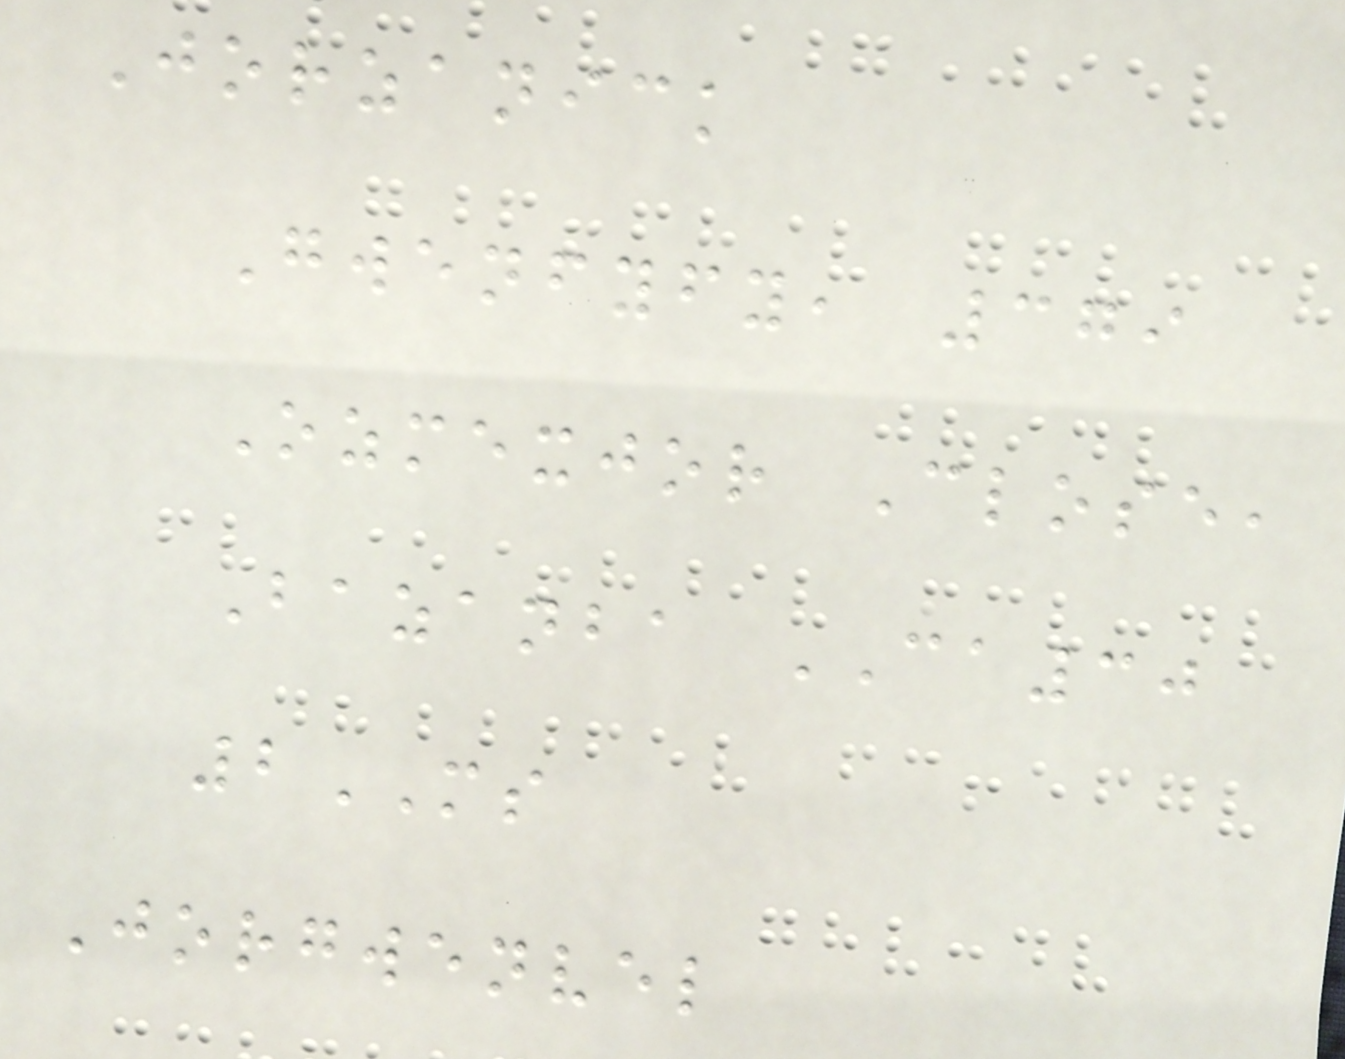Jorzanick
Gwenfyfy, 379
Ozmexjor Close,
Bazanba CA30
2MS
Jorgwenvel
